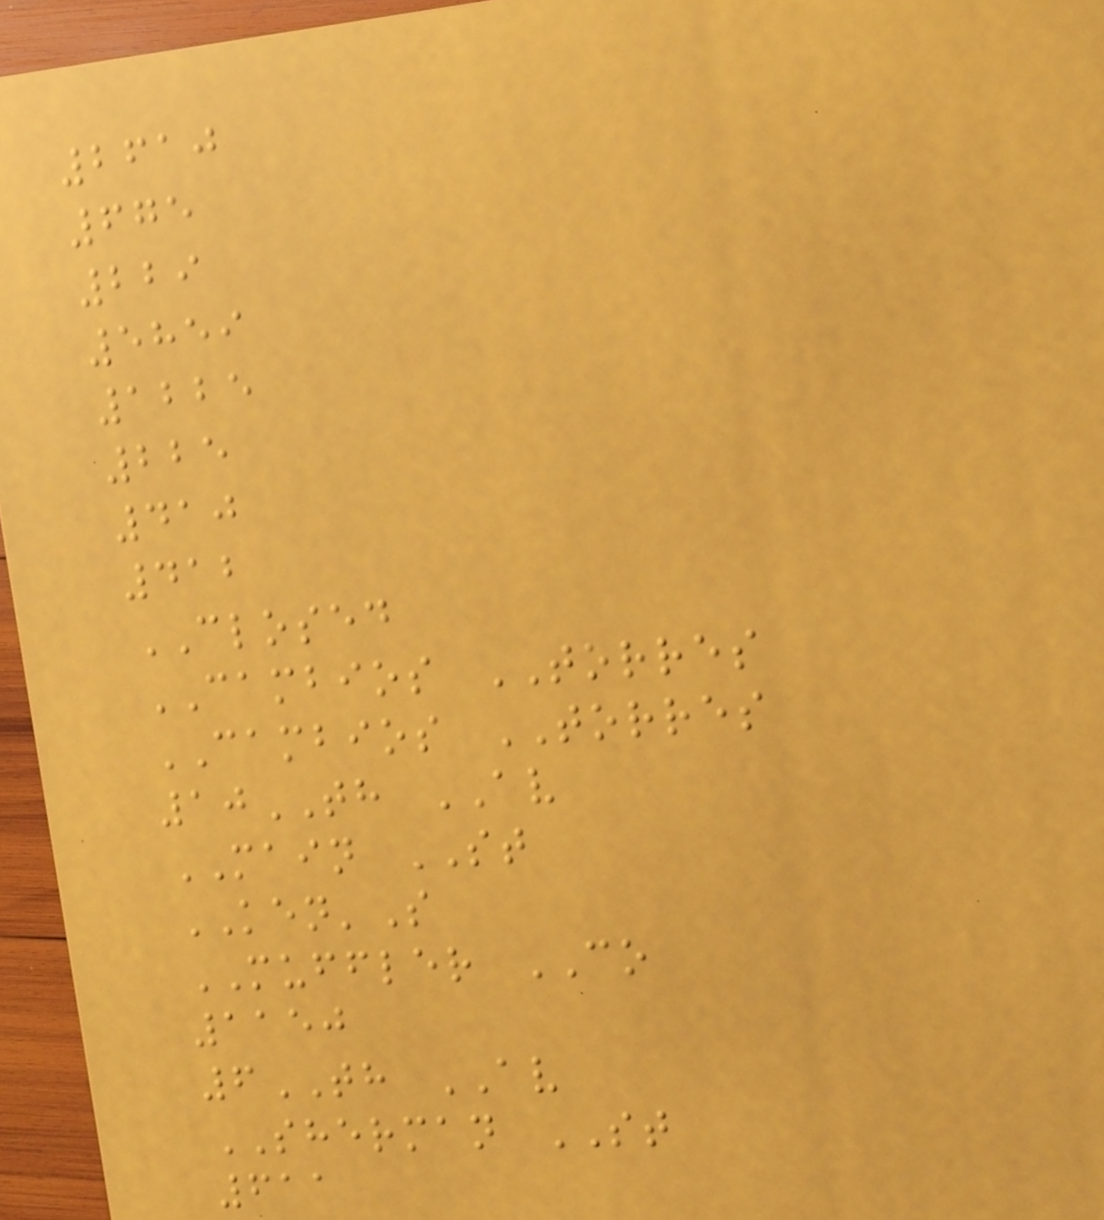2610
675
229
5859
1225
225
410
412
CLOSED
CAMBIOS TORRES
CAMBIOS TORRES
10TH AV
MAIN ST
KEN'S
MUFFLER CO
1150
6TH AV
SHERMAN ST
611
